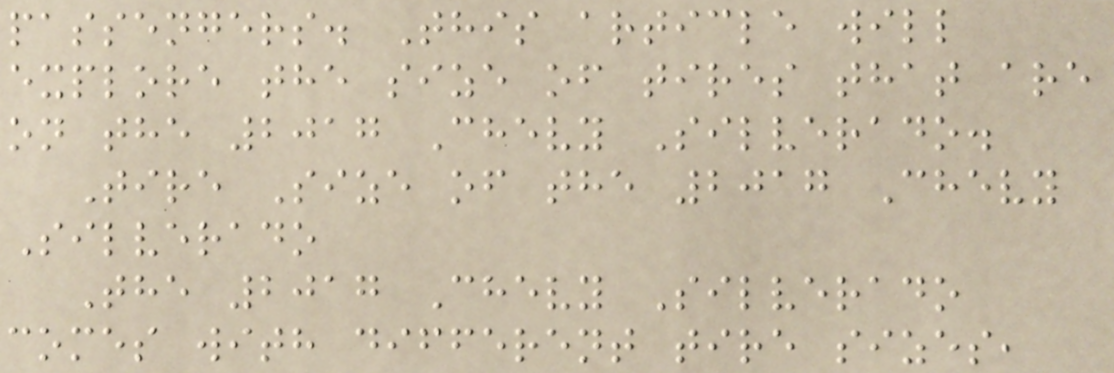passengers. This article will
explore the size of tires that are
on the 2017 Chevy Silverado.
Tire Size of the 2017 Chevy
Silverado
The 2017 Chevy Silverado
comes with different tire sizes,
